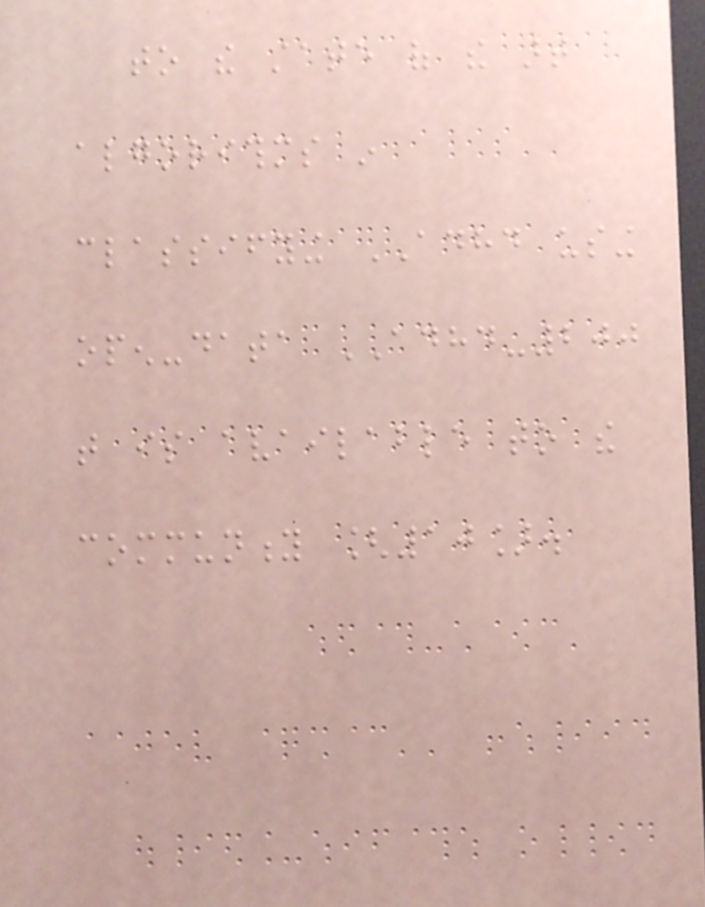to the state of the art
algorithms in
classifying ADHD using
open-data ADHD-200
that is available to the
community [10].
